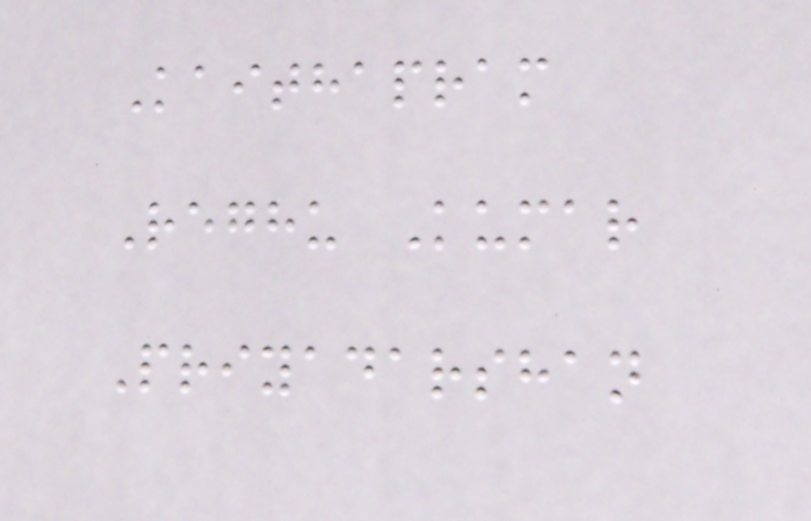Kaithapram
Reghu Kumar
Priyadarshan
